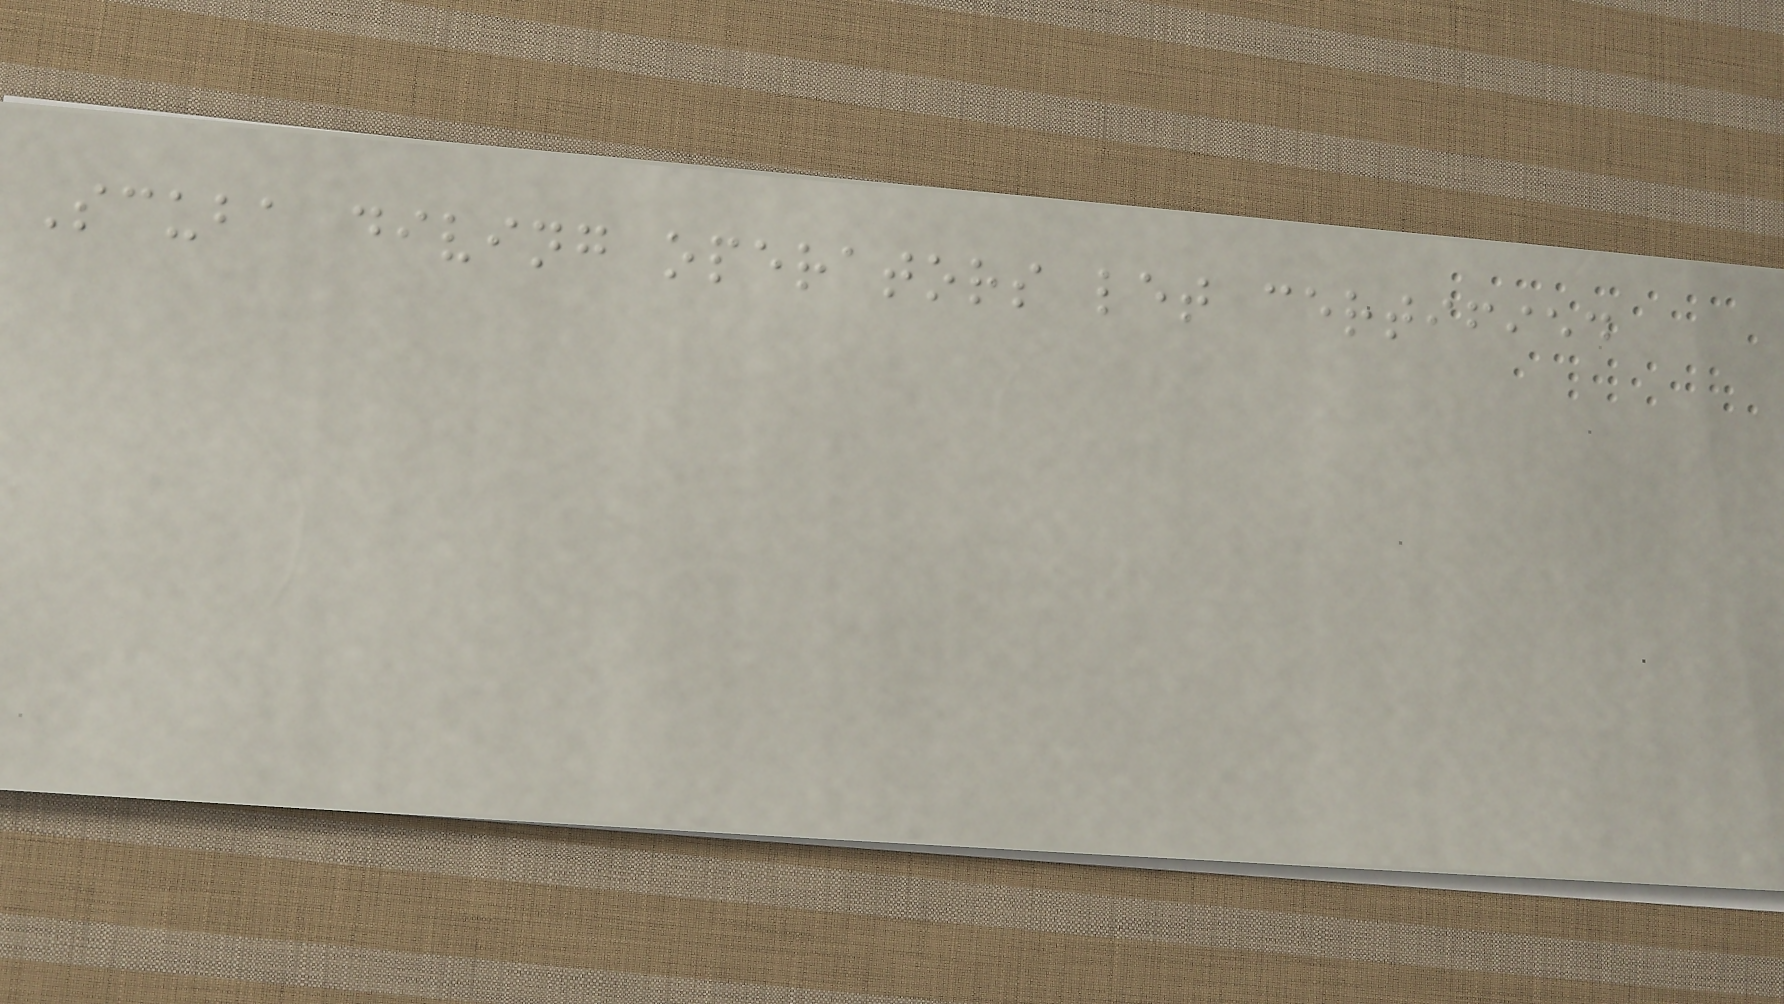Scuba diving operators let certified
